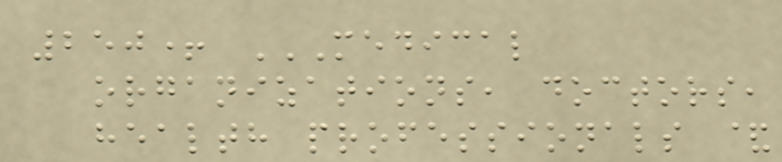250+ MEDICAL
ORGANIZATIONS, DOCTORS,
HEALTH PROFESSIONALS &
